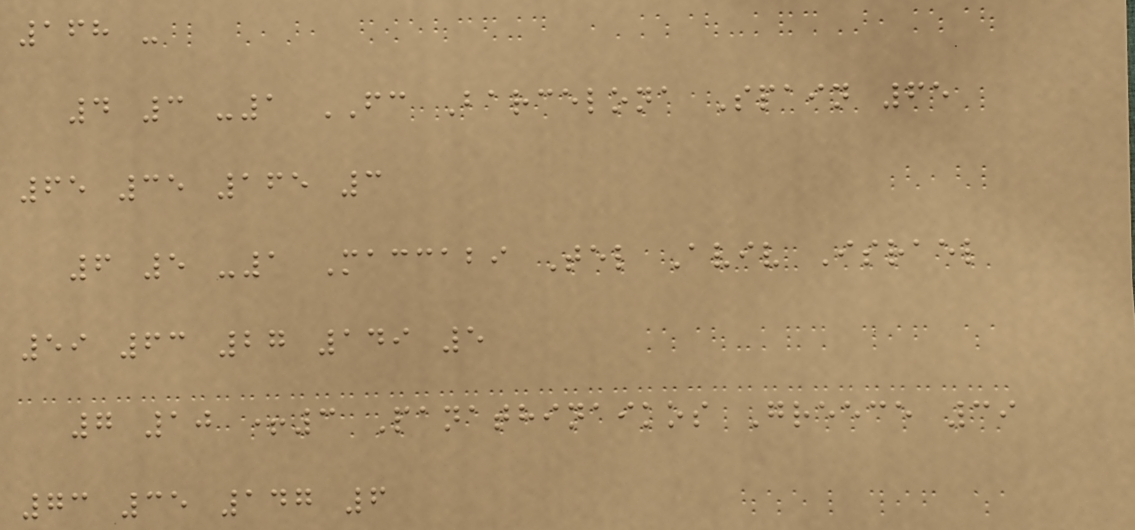168 -
4 3 -1 FC Barcelona Spain 65
65 35 165 3
6 5 -1 Maccabi Tel Aviv Israel
59 63 27 149 5
7 10 +3 Panathinaikos Greece 39
73 35 147 6
